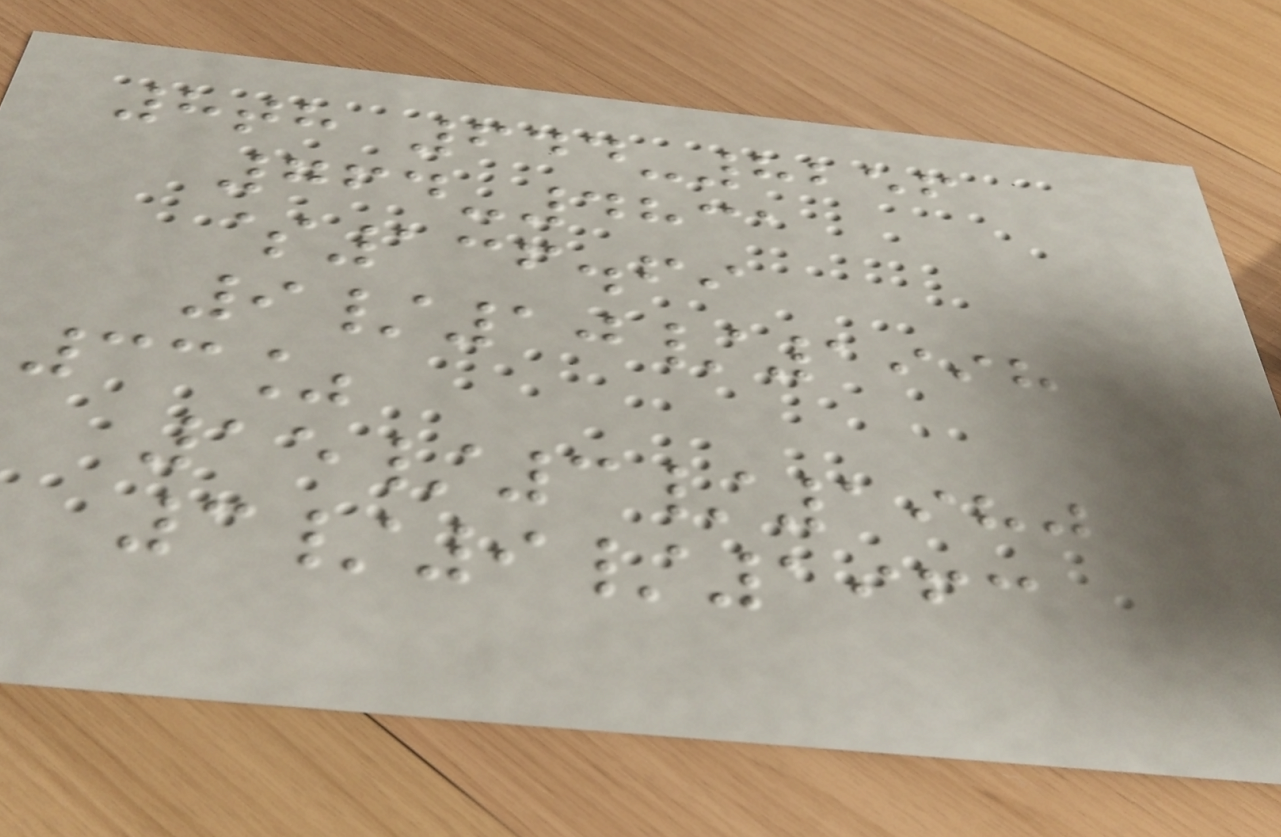8th 644-8256
764-4831
$136.69
9/10/1998
33%
15/3/1980
3/9/1963
